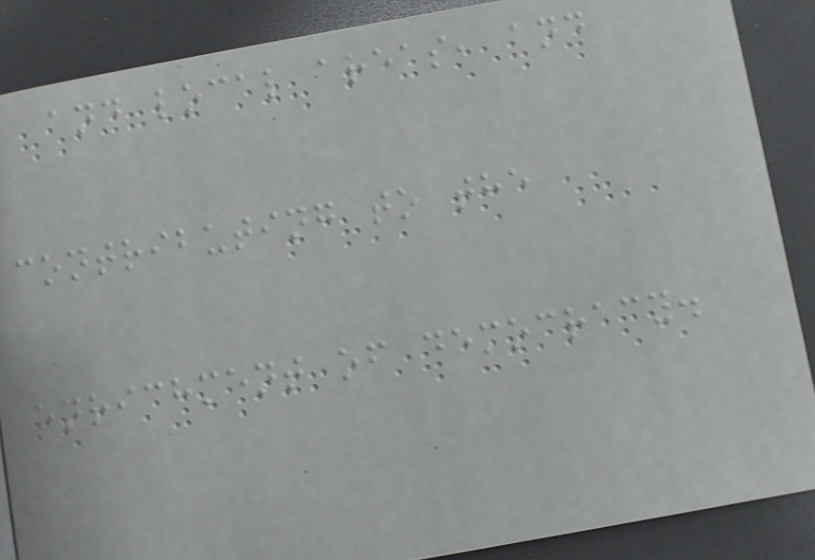and local areas, and
contributing to the
enrichment of democracy.
